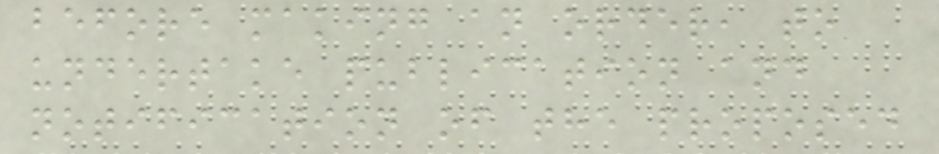before making an order, to
undertake publication and
notification of the proposed
